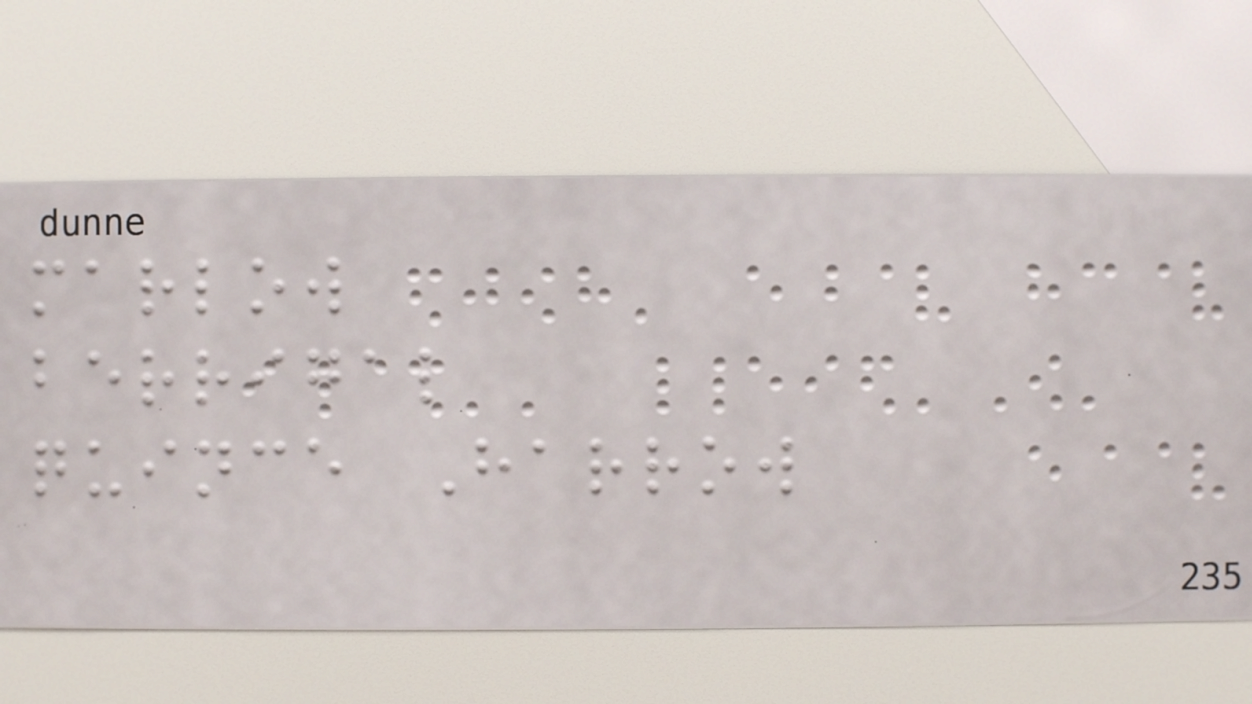marlow
berrigal
quince Harrow
